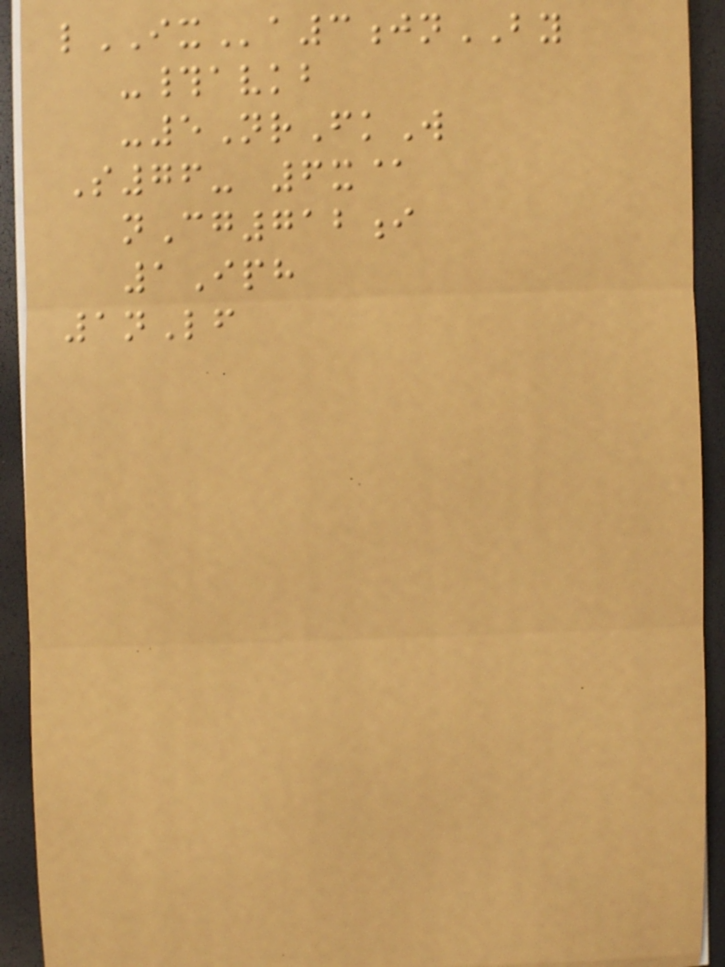lIXa3jnBY
-#avkb
-5NrFkW
S76- 6x@
nCg712i
1Iph
1nLf
